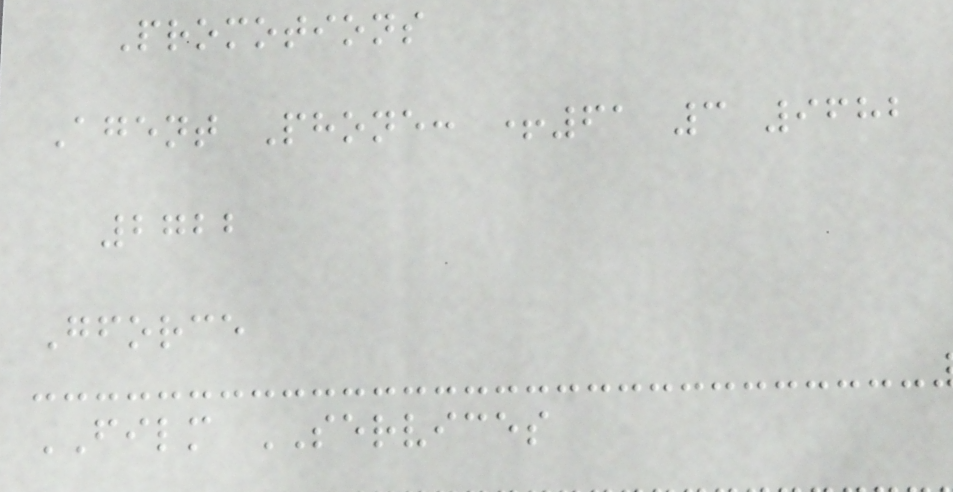Promotions
Agent Phone: +61 3 9682
2722
Gforce
FILM SERVICES
